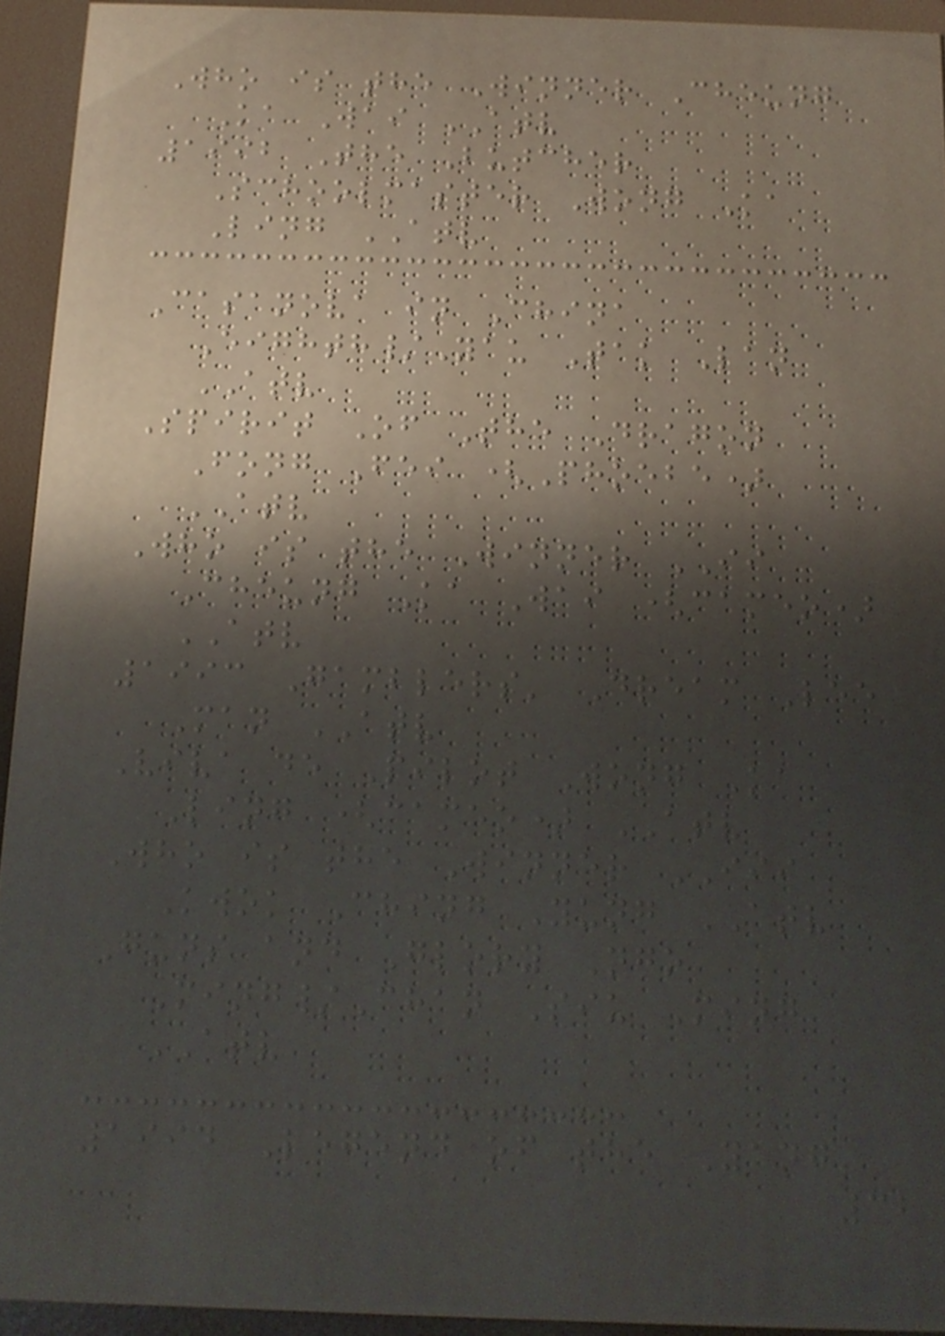Who is the Winner Cheung
Ka Wai ATV
1992 The Butcher
Schoolmaster Wong Ka
Ling ATV
Casanova in China
Eighth/Yau Tak Lan
ATV
Spirit Of The Dragon
Fong Fei (Phoebe)
ATV
Who is the Winner II
Cheung Ka Wai (cameo)
ATV
1993 Gamblers' Dream Lee
Man ATV
Viva de Pilot Wong Ka
Ling (cameo) ATV
Who is the Winner III
Kwok Ching Yung ATV
Guns and Glory Ngo
Ming/Chan Siu Ming
ATV
1994 Legend of the Yang
32
